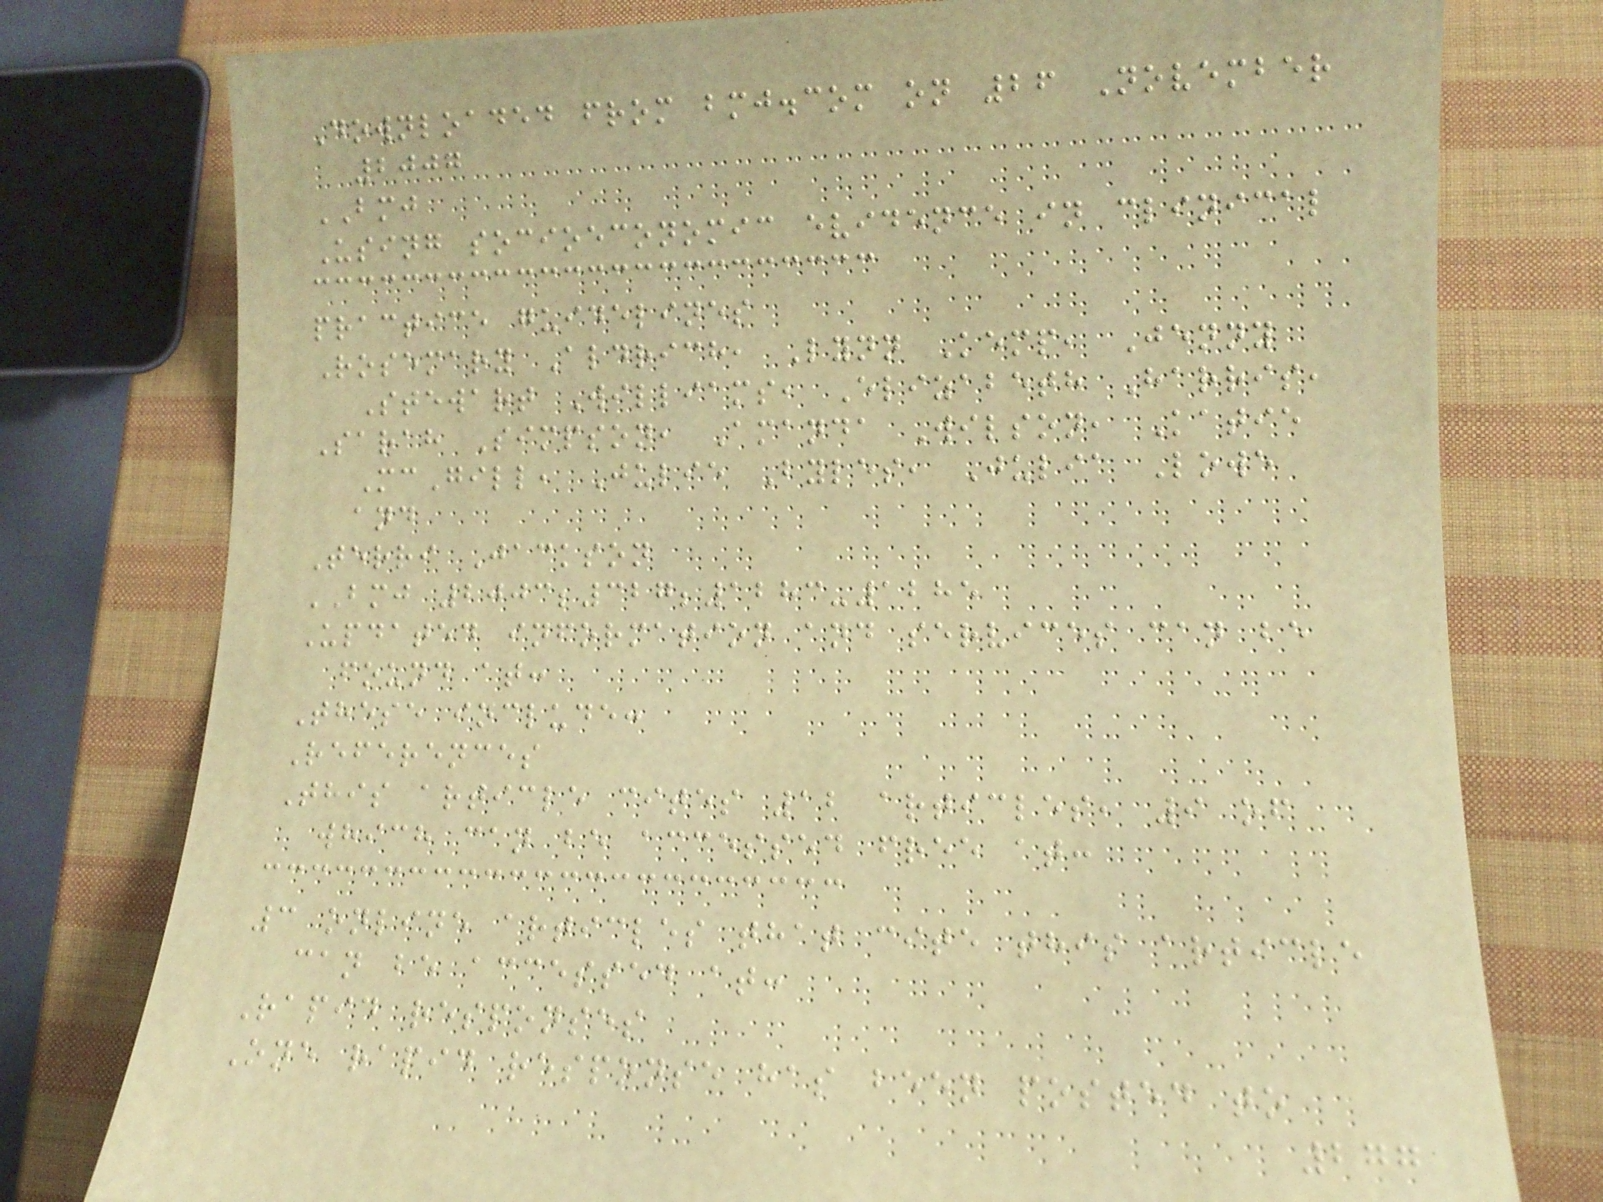Downloaded from bmj.com on 26 November
2007
BMJ
Using socioeconomic evidence in clinical
practice guidelines
Rosemary Aldrich, Lynn Kemp, Jenny
Stewart Williams, Elizabeth Harris,
Sarah Simpson, Amanda Wilson, Katie
McGill, Julie Byles, Julia Lowe
and
Terri Jackson
BMJ 2003;327;1283-1285
Updated information and services can be
found at:
These include:
References
This article cites 12 articles, 9 of
which can be accessed free at:
3 online articles that cite this article
can be accessed at:
Rapid responses
One rapid response has been posted to
277
